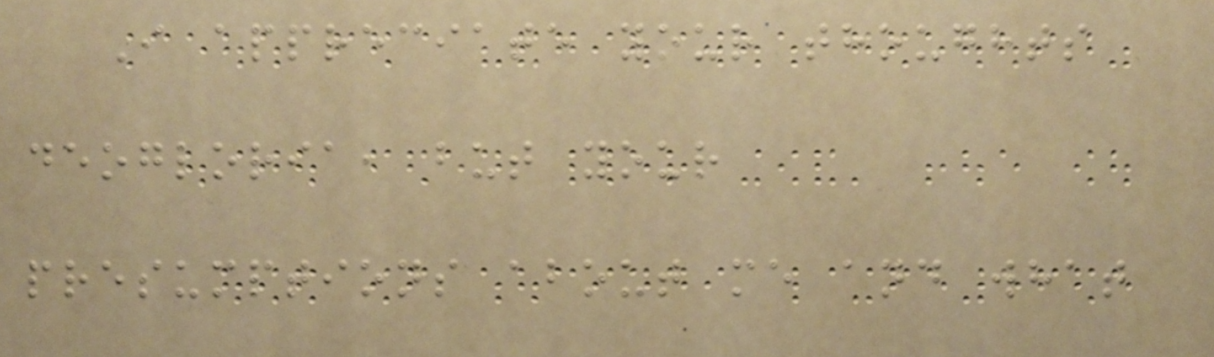I appreciate your thoughts
deogloria, but your
presumptions about me and what
